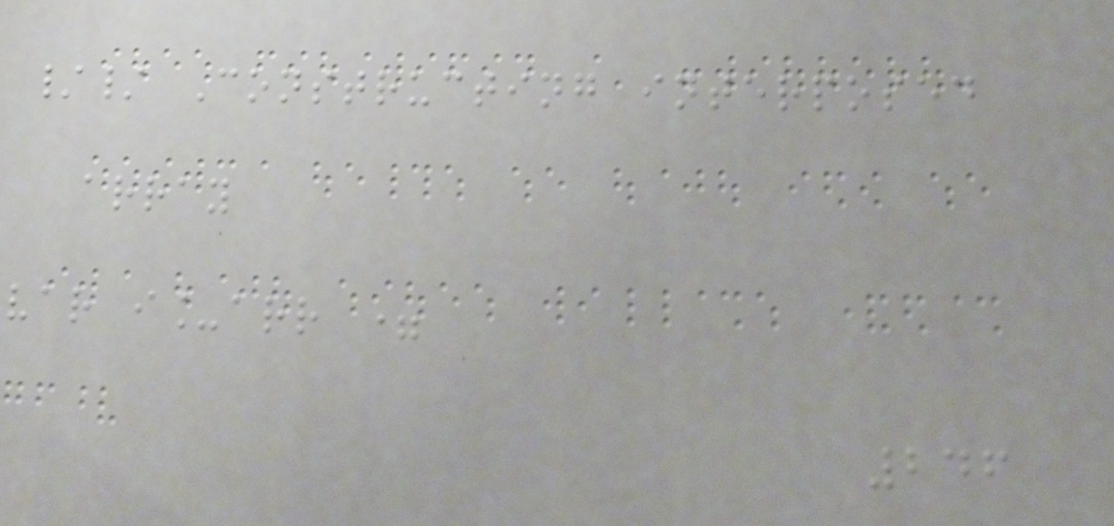// Constructing interposed
array
var i_arr =
246
